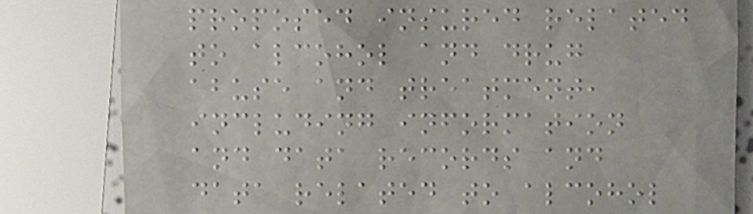proposed insured related
to alcohol and drug
abuse and treatment,
including information
and data records and
data related to alcohol
